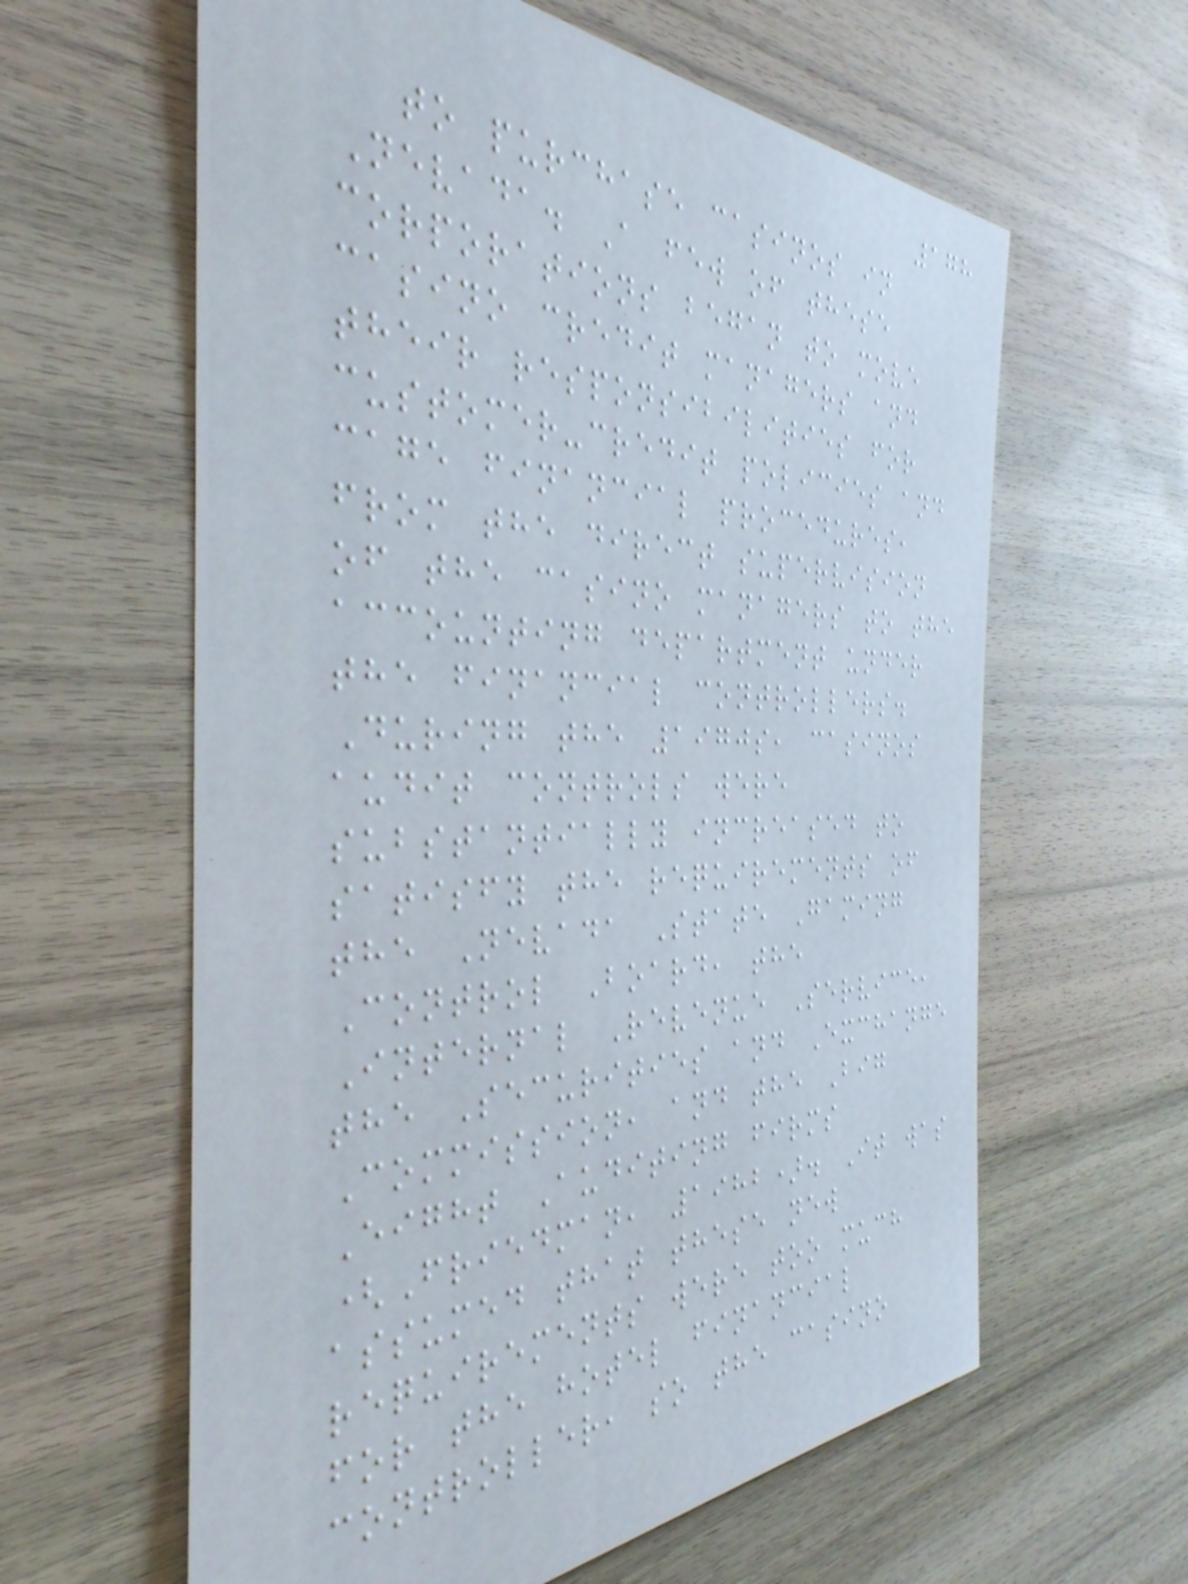178
to purchase casinos in
Nevada. A few of these
corporations began to move
casino credit managers and
their responsibilities for
customer-credit policies and
cage financial procedures,
from the direct supervision
of the casino managers to the
accounting department under
the financial controllers.
During the 1970s, casinos
audit controls were
substantially increased to
satisfy the requirements of
the Nevada State Gaming
Control Board, the
Internal Revenue Service,
the Securities and Exchange
Commission, and the Big
Eight Auditing firms
(Friedman, 1982). It was
assumed that these new
requirements were too much
for the hotel financial
controller, so the casino
